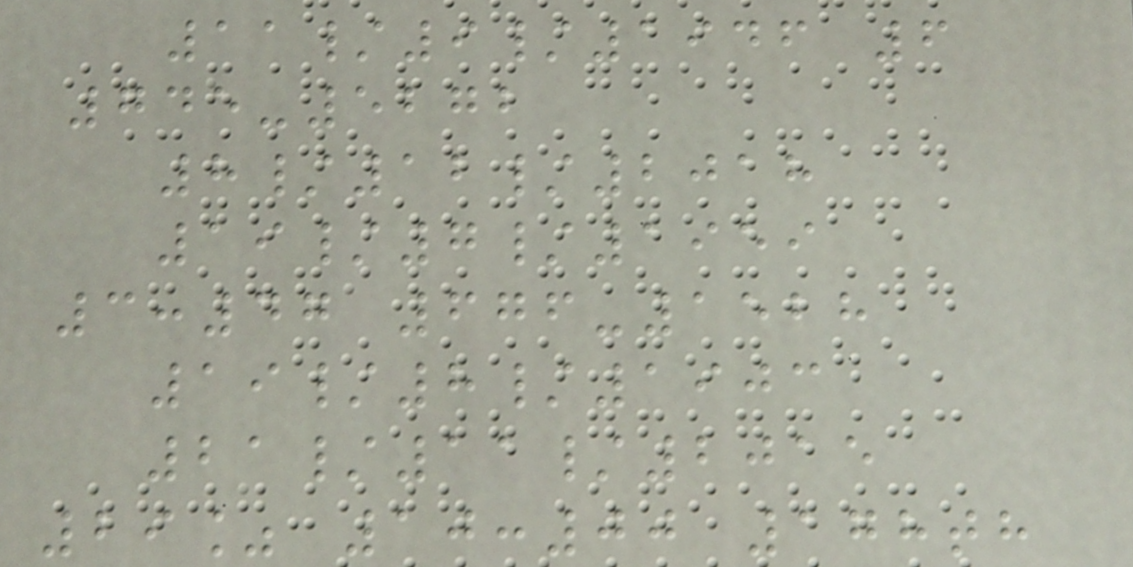11/9/1946 6
745-5272
8/12/2018
19/7/1959
3:47 676-1528
19/8/1903
21/11/2015
29% 10:00 178th
